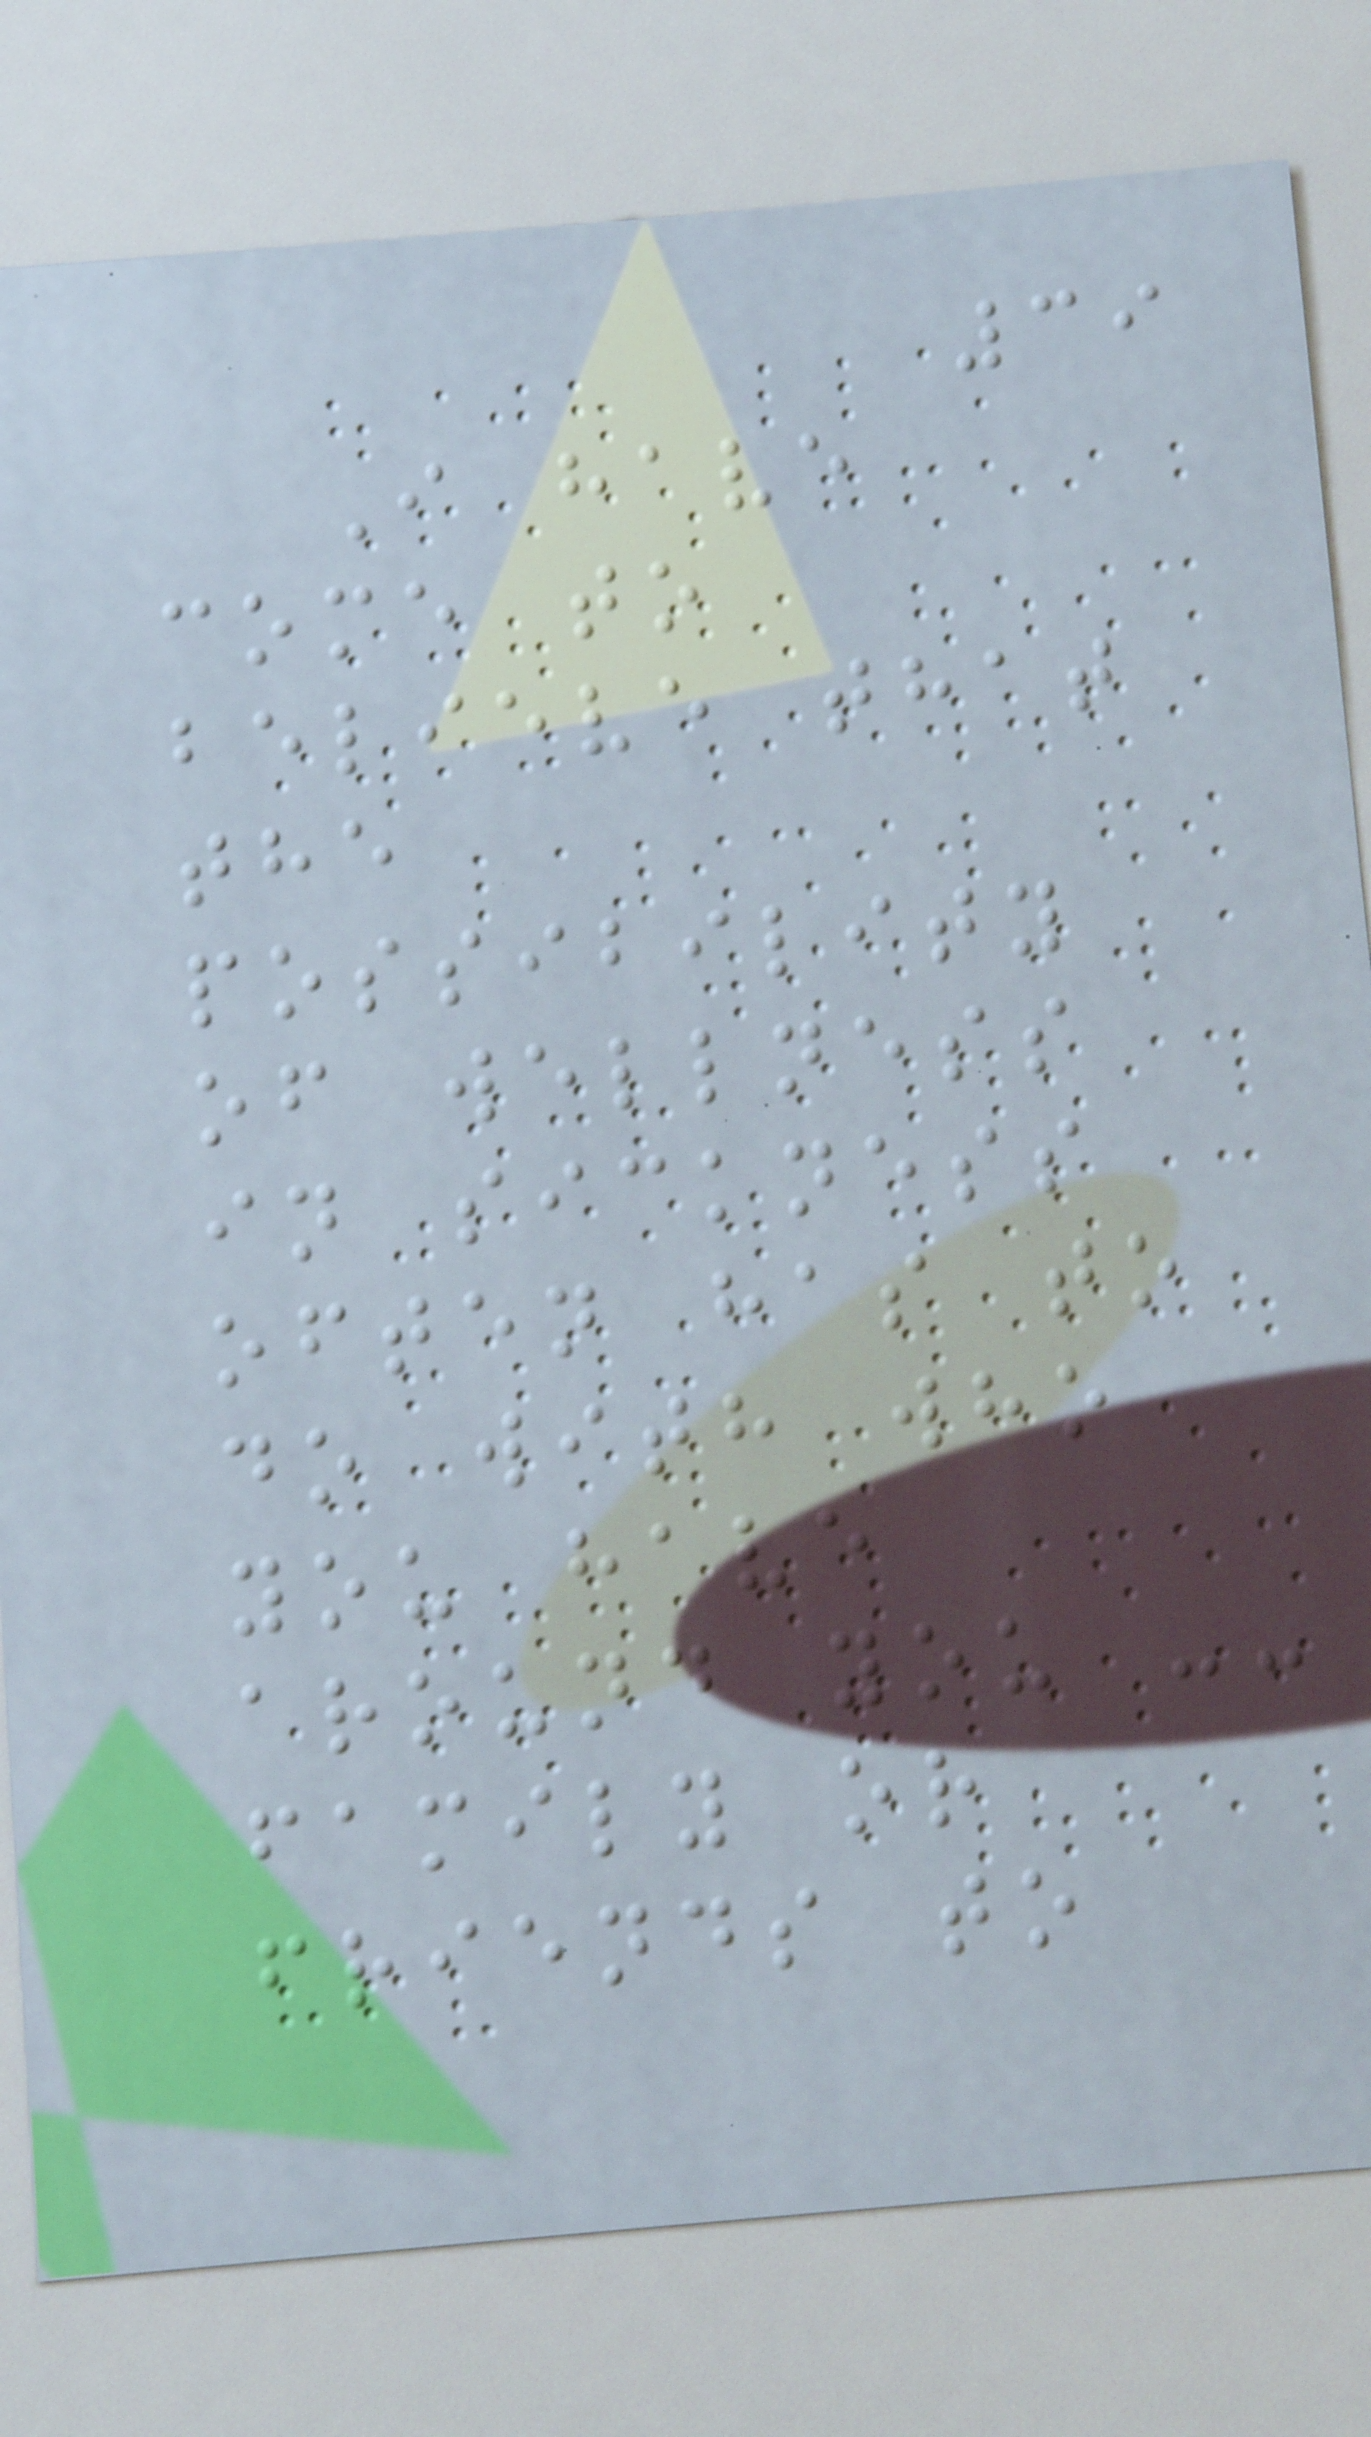39
I have
come to
believe that
the
possibility
of wellness
in sickness
often has to
do with who
you have
around you --
family or
friends to
